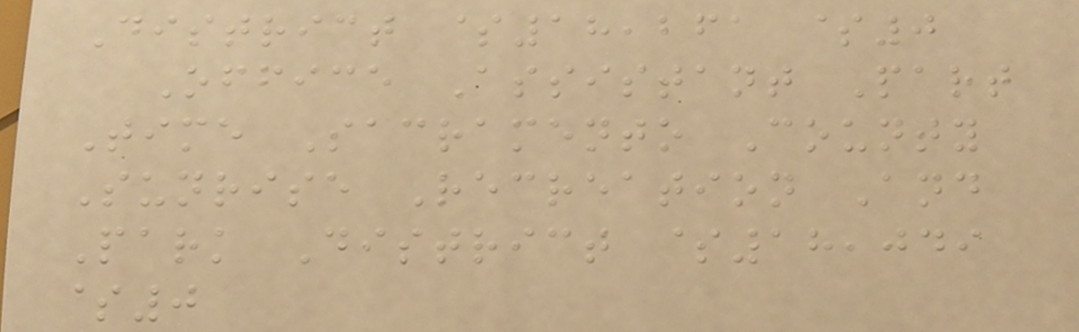District $18,261 $0
Office Assistant Part
Time Sacramento County
Sunrise Recreation And
Park District $18,049
$0
